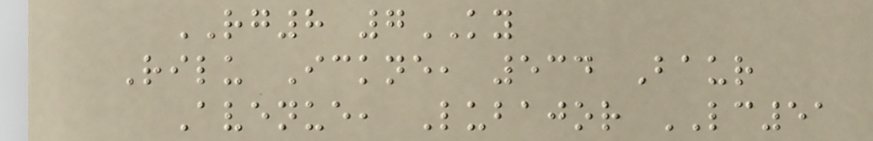RG8 7KY
Rilu Ickne, 534 Baur
Avenue, Lubajor LC51
